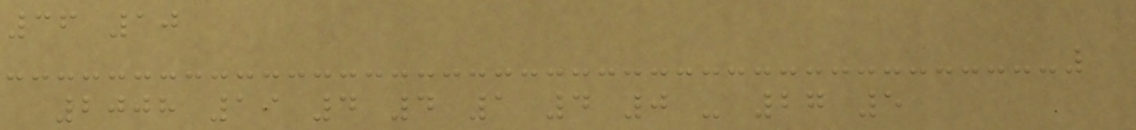36 10
2008 19 4 4 1 4 0 - 27 5
